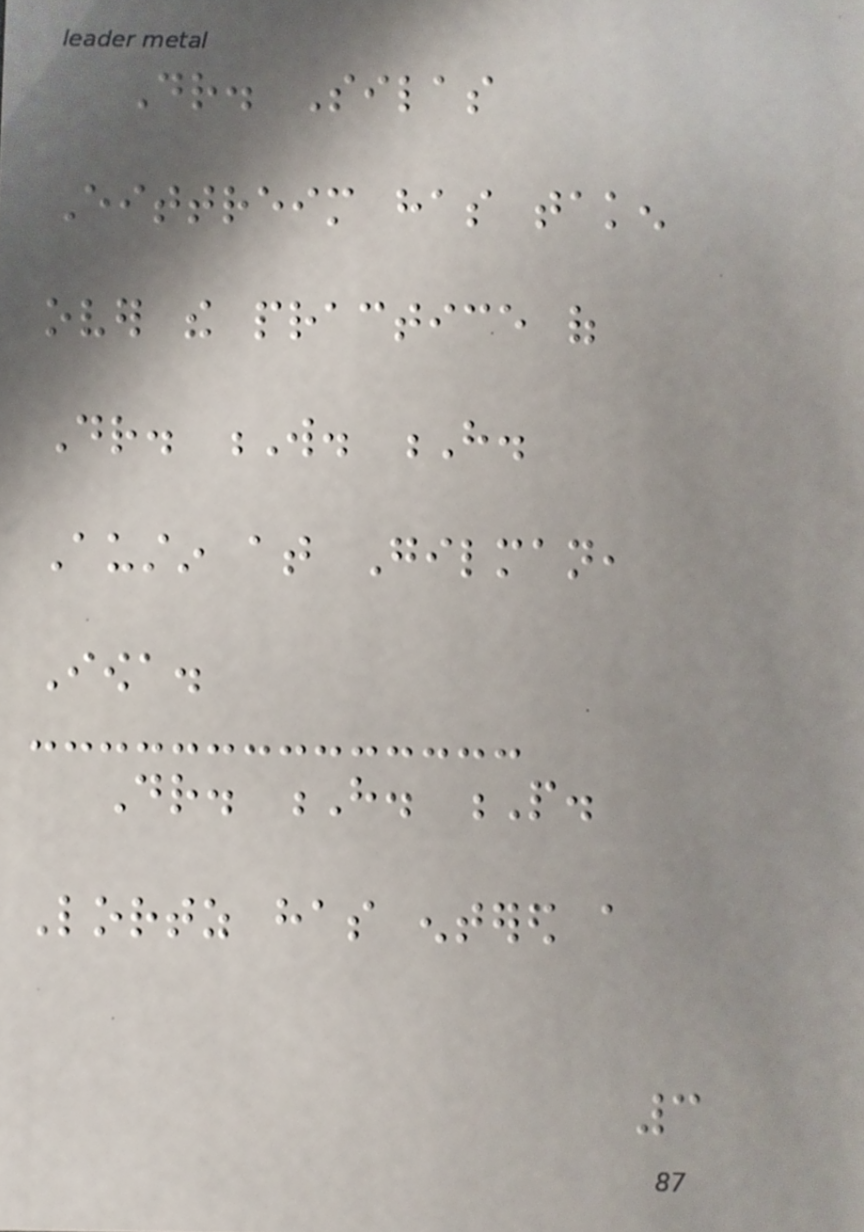Dr. Silas
Eittreim has taken
over the practice of
Dr. W. H.
Austin at Gilman,
Iowa.
Dr. H. P.
Lortz has entered a
3
